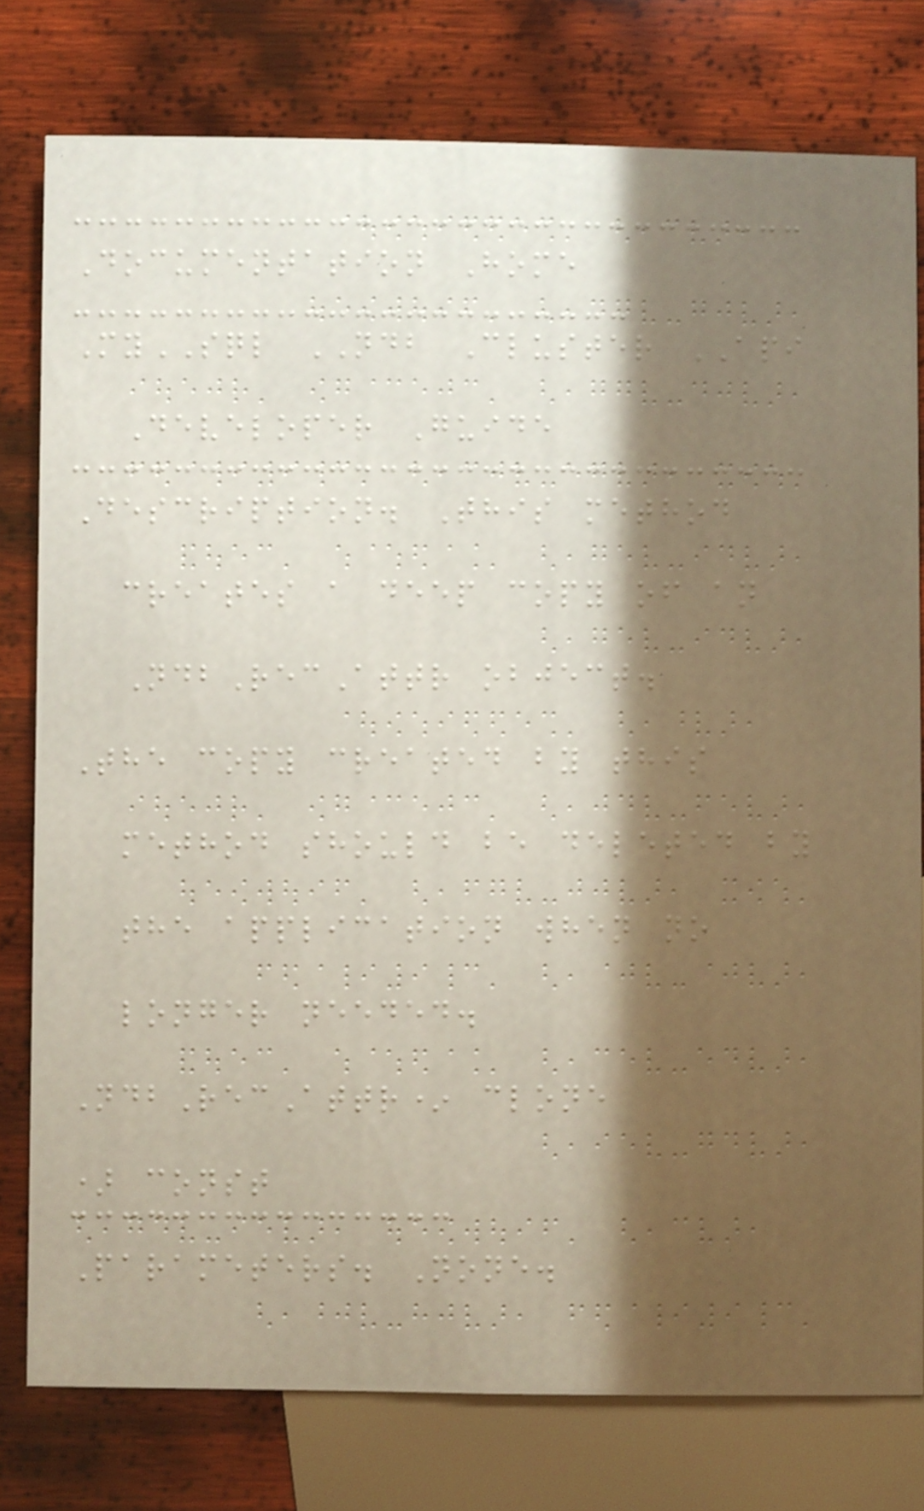Documentation Home
MySQL NDB Cluster API
Developer Guide
Description. This method
creates a deep copy of an
NdbRecAttr object.
The copy created by this
method should be deleted by
the application when no
longer needed.
NdbRecAttr* clone
) const
Parameters. None.
